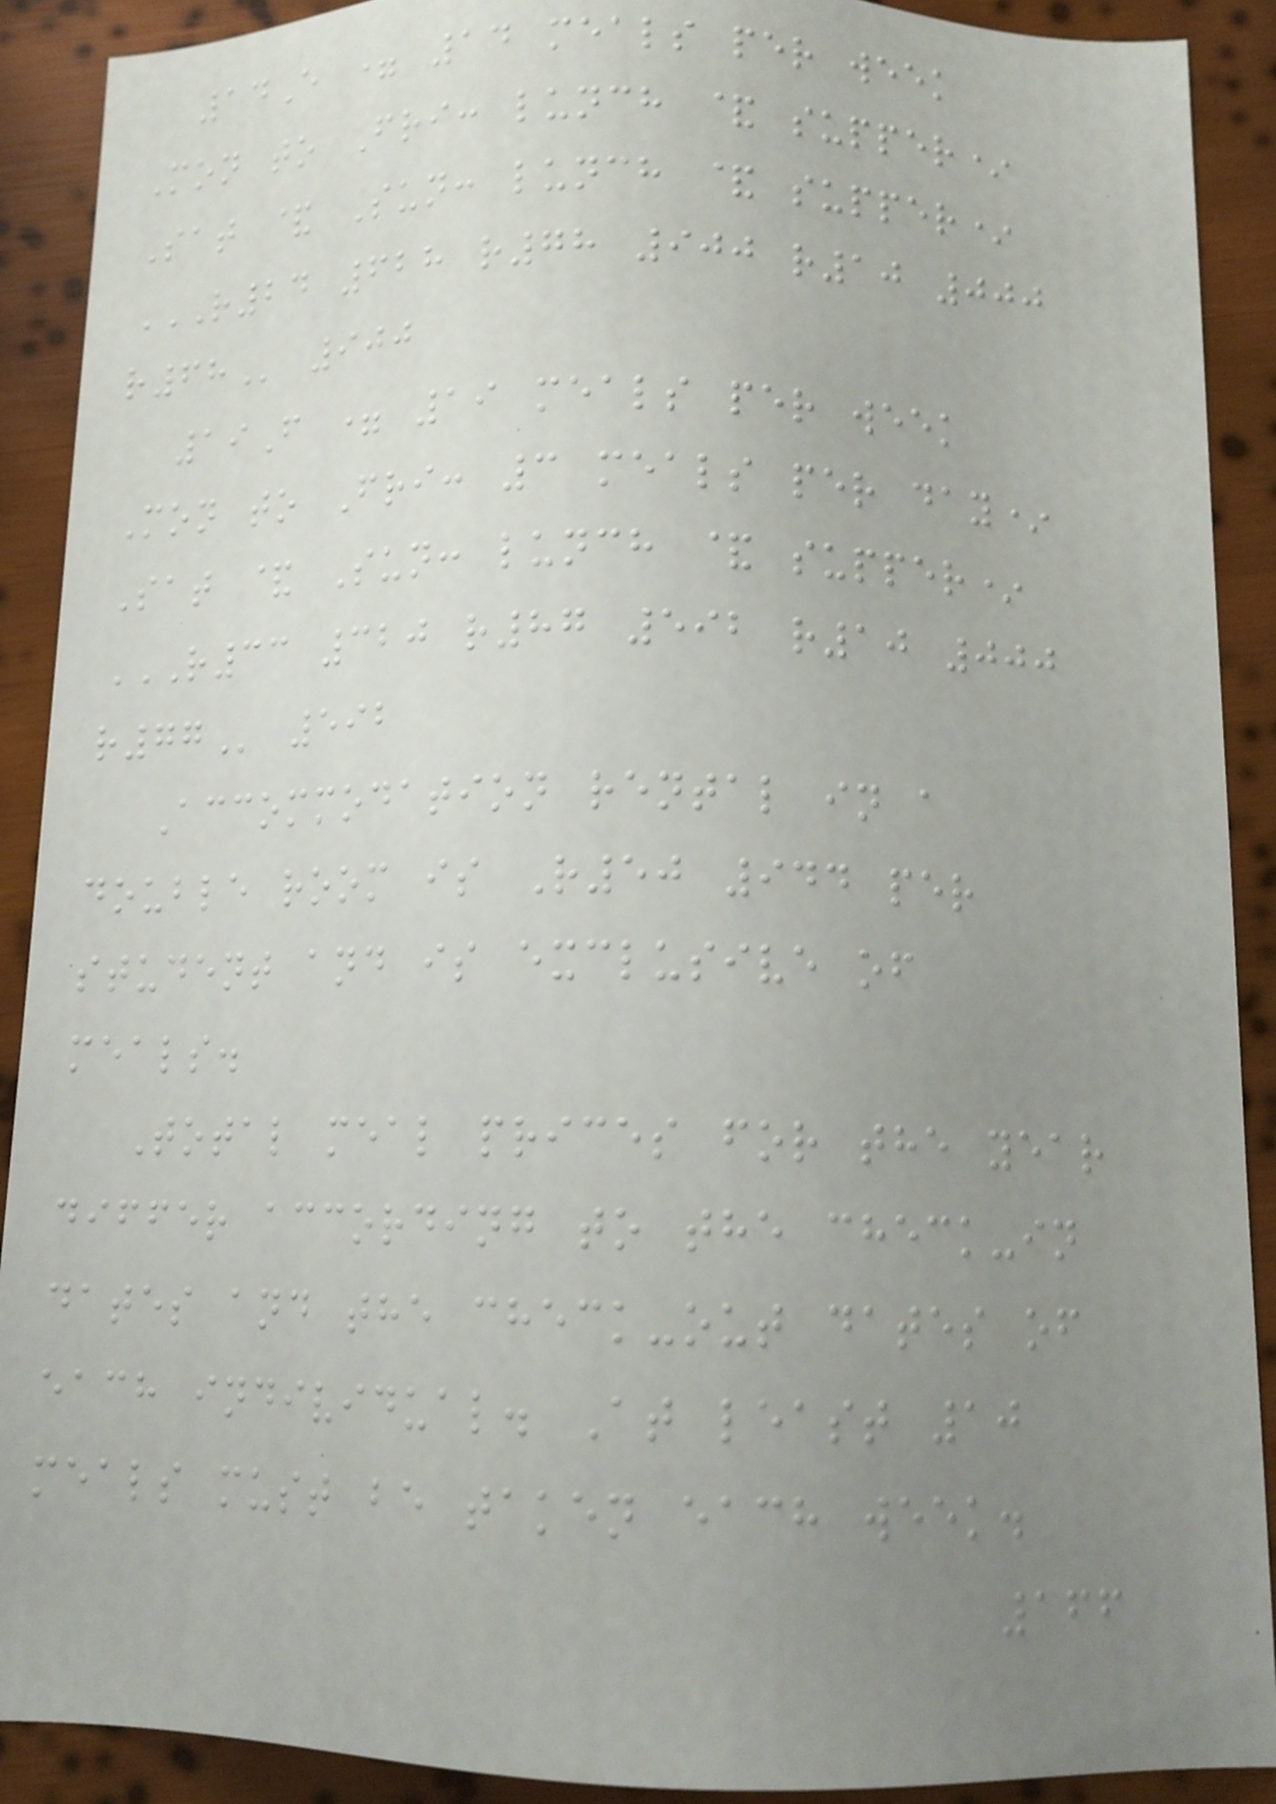14E = 14 meals per week
Mon to Fri: lunch & supper*
Sat & Sun: lunch & supper*
R24 628 R78 900 R10 000
R68 900
19F = 19 meals per week
Mon to Fri: 3 meals per day*
Sat & Sun: lunch & supper*
R33 320 R87 592 R10 000
R77 592
Accommodation rental in a
double room is R50 944 per
student and is exclusive of
meals.
Total meal prices for the year
differ according to the check-in
dates and the check-out dates of
each individual. At least 10
meals must be taken each week.
166
